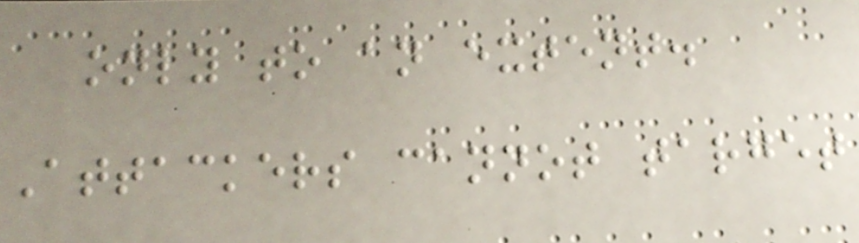only to an extent.
Attackers cannot target
